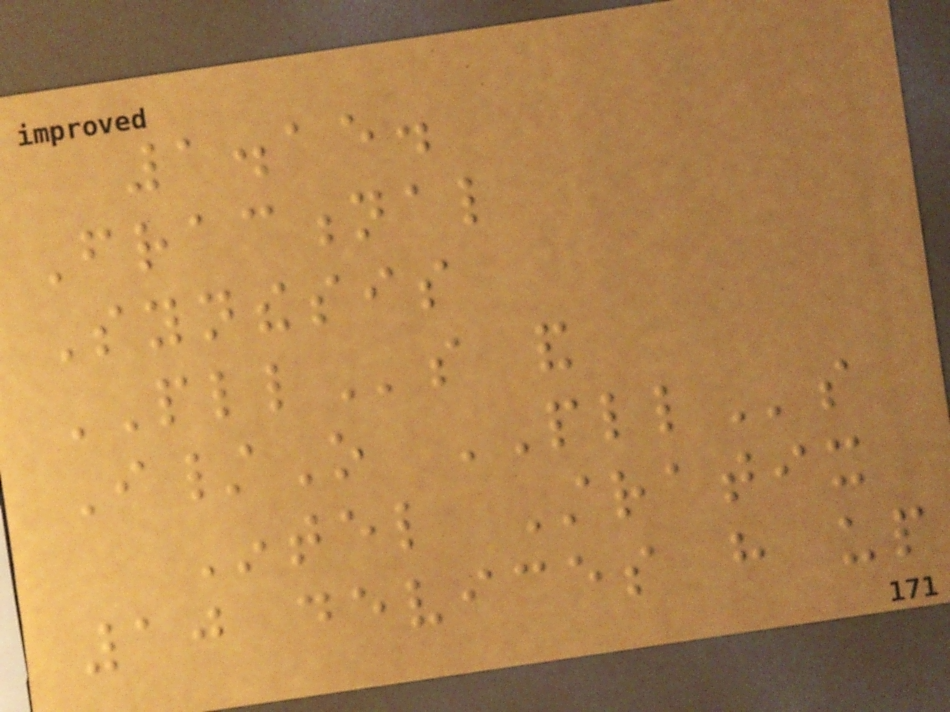1.15.
Fractional
Synthesis
PLLs and
I/O PLLs
Intel Stratix
10 devices have up
